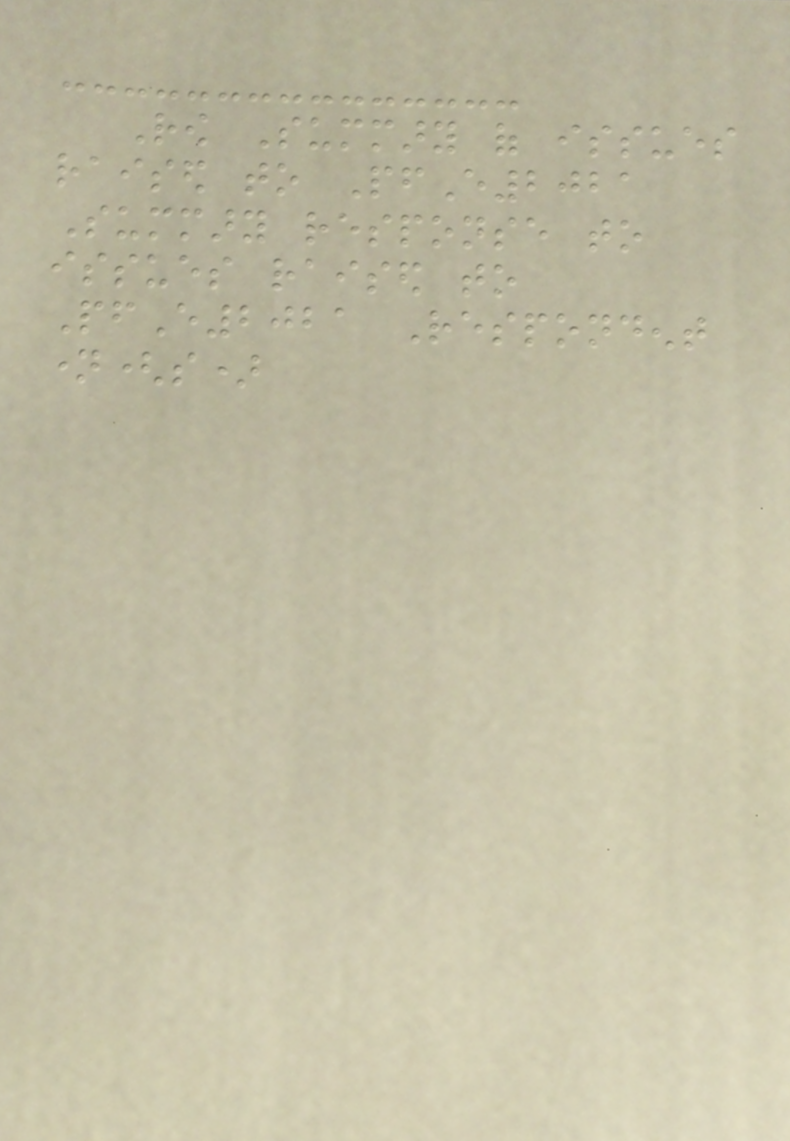Row Summary of issues
raised to PfE2021
Summary response to
issues raised to
PfE2021 Respondent
name(s)
